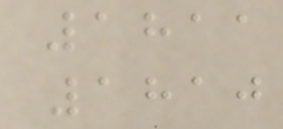1811
1810
